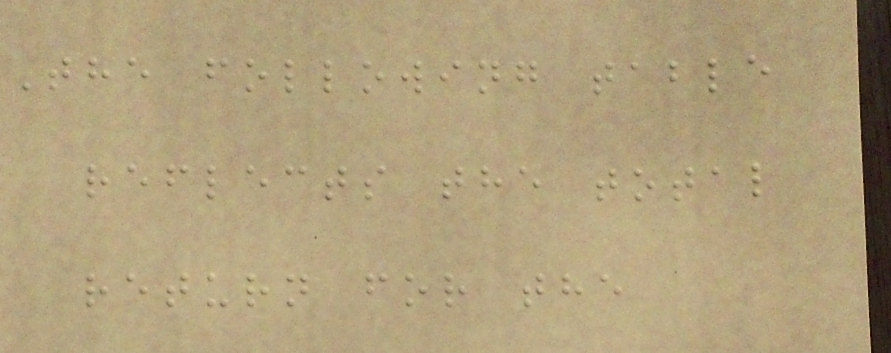The following table
reflects the total
return for the
